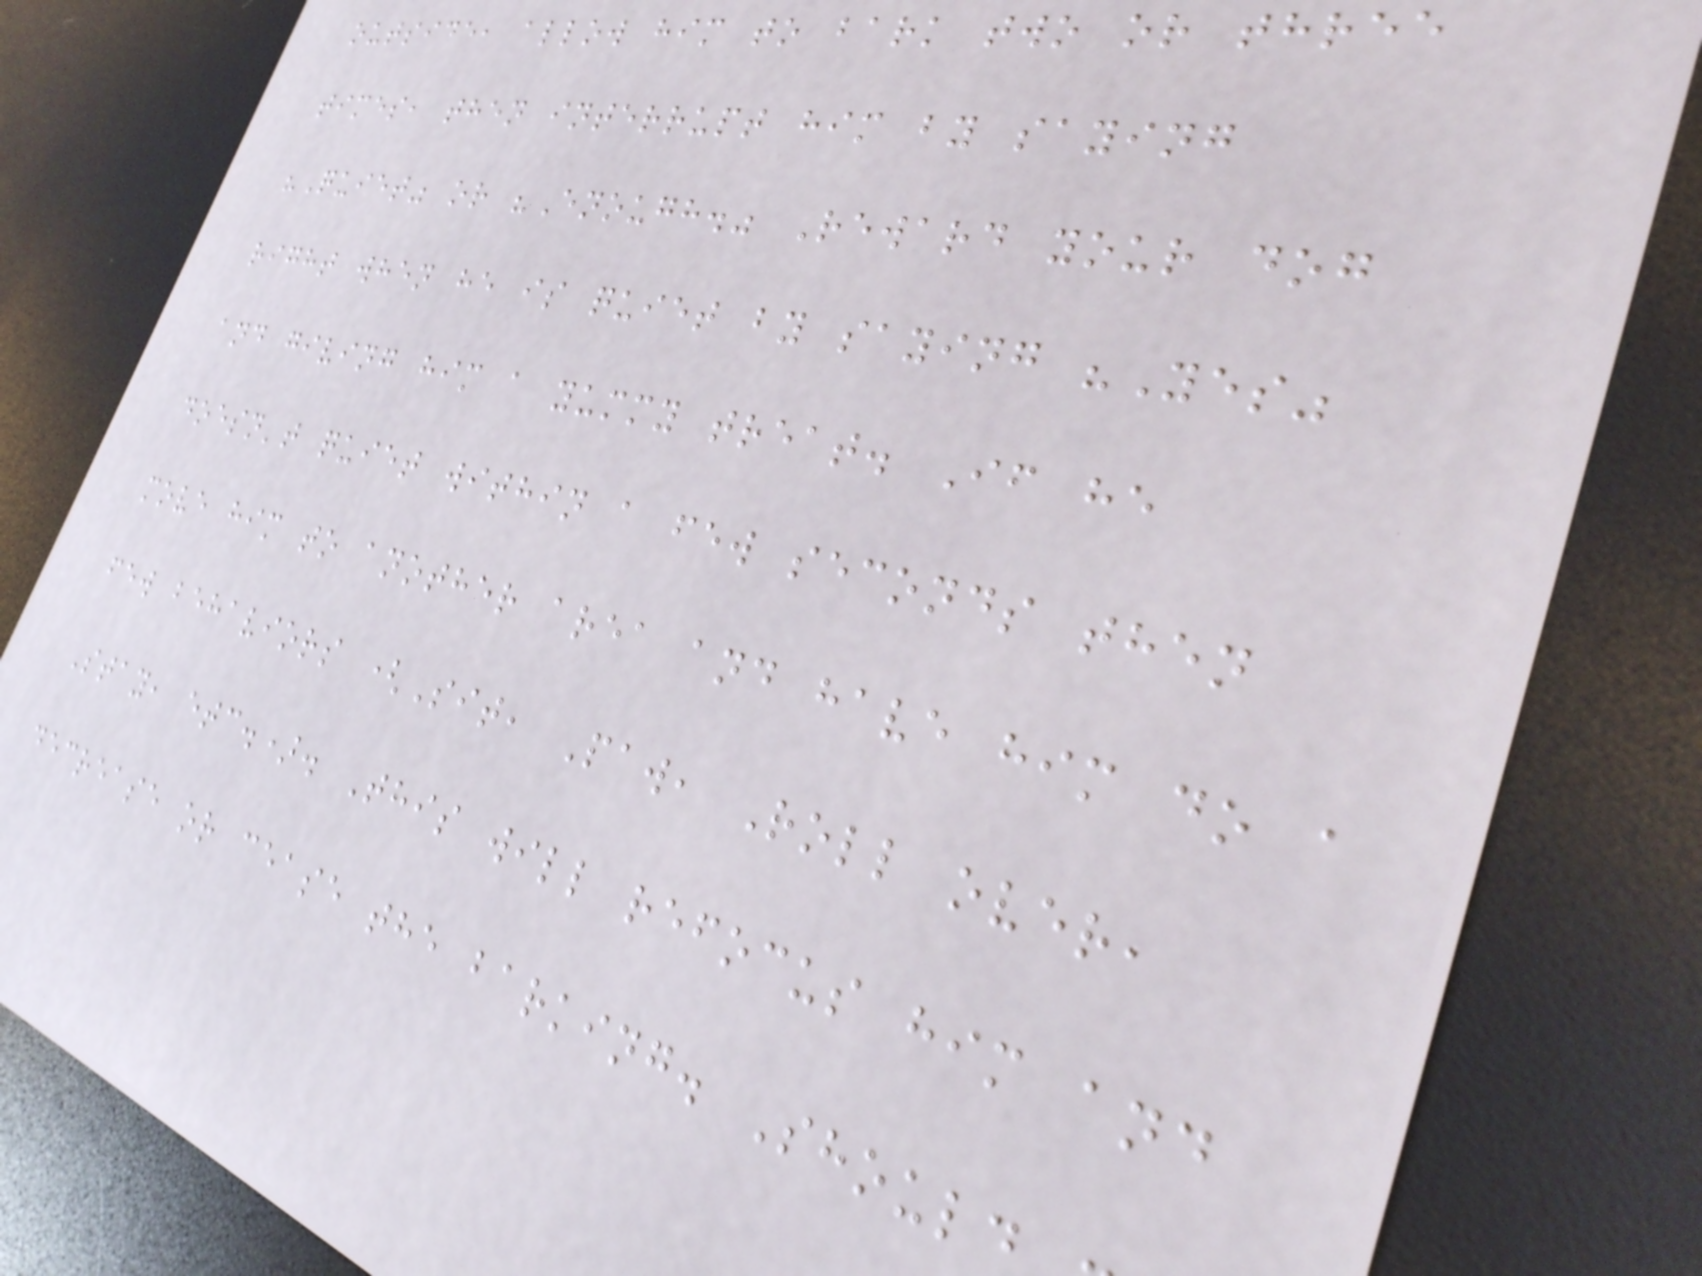outside, allow him to bark two or three
times, then interrupt him by saying
"Quiet" or "Enough." Reward your dog
right when he is quiet by saying "Yes"
and giving him a yummy treat. If he
doesn't quiet within a few seconds then
move him to another area and have him do a
few behaviors (Sit, Paw, Roll over,
Stay, etc.). This will refocus him and
decrease or cease the barking. Should
